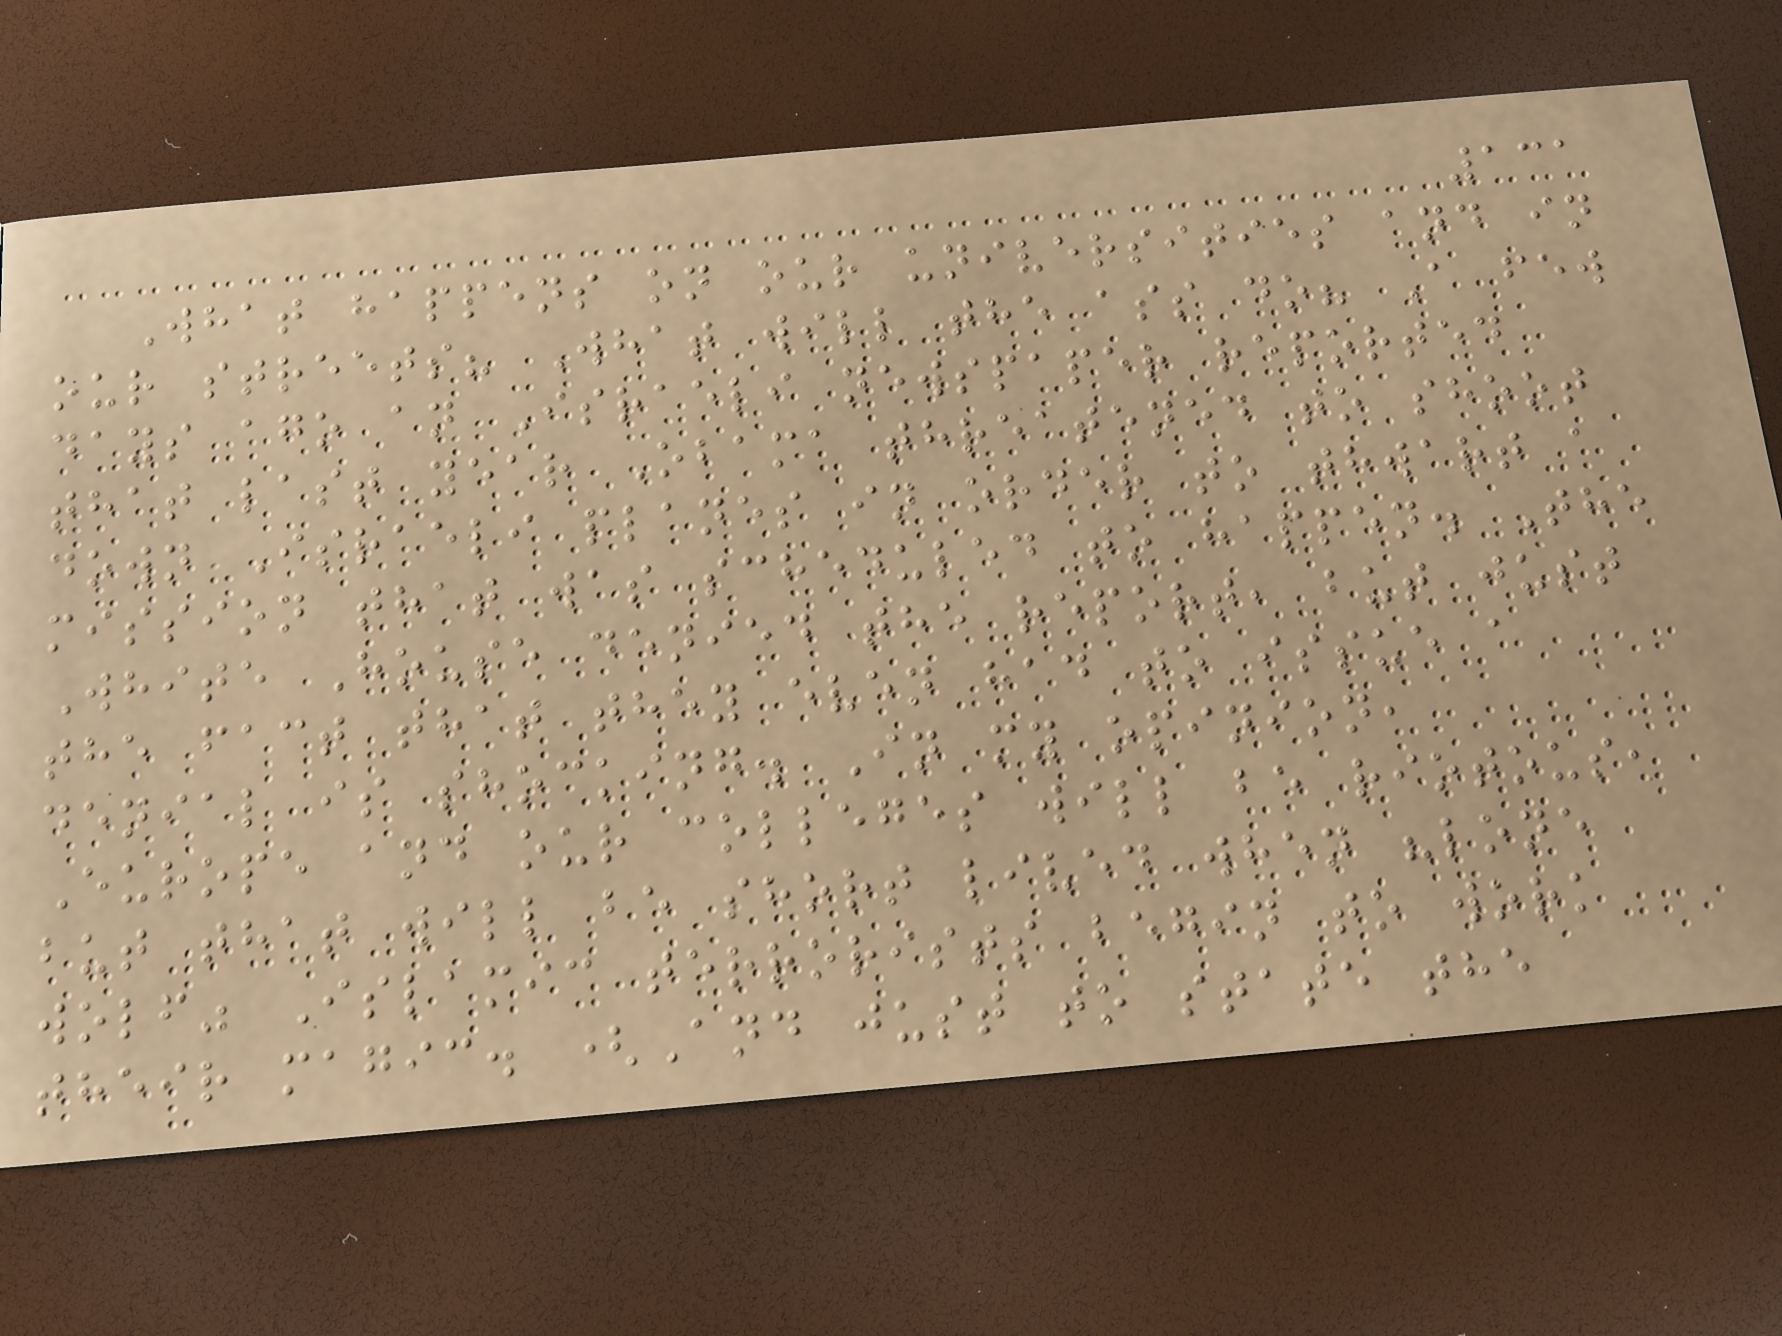131
What happens on our universities and in
our streets? What will the ass do? A few
days ago an Israeli newspaper reported
that last year Obama threatened to shoot
down Israeli planes in order to thwart a
mission that was scheduled to happen. The
White House denied the report, but just
the fact that they even had to issue a
denial is shocking. In my opinion,
Europe and our colleges will be riotous,
but that will be short lived when "lone
wolf" Islamic terrorists begin to work
their magic. (And just to state the
